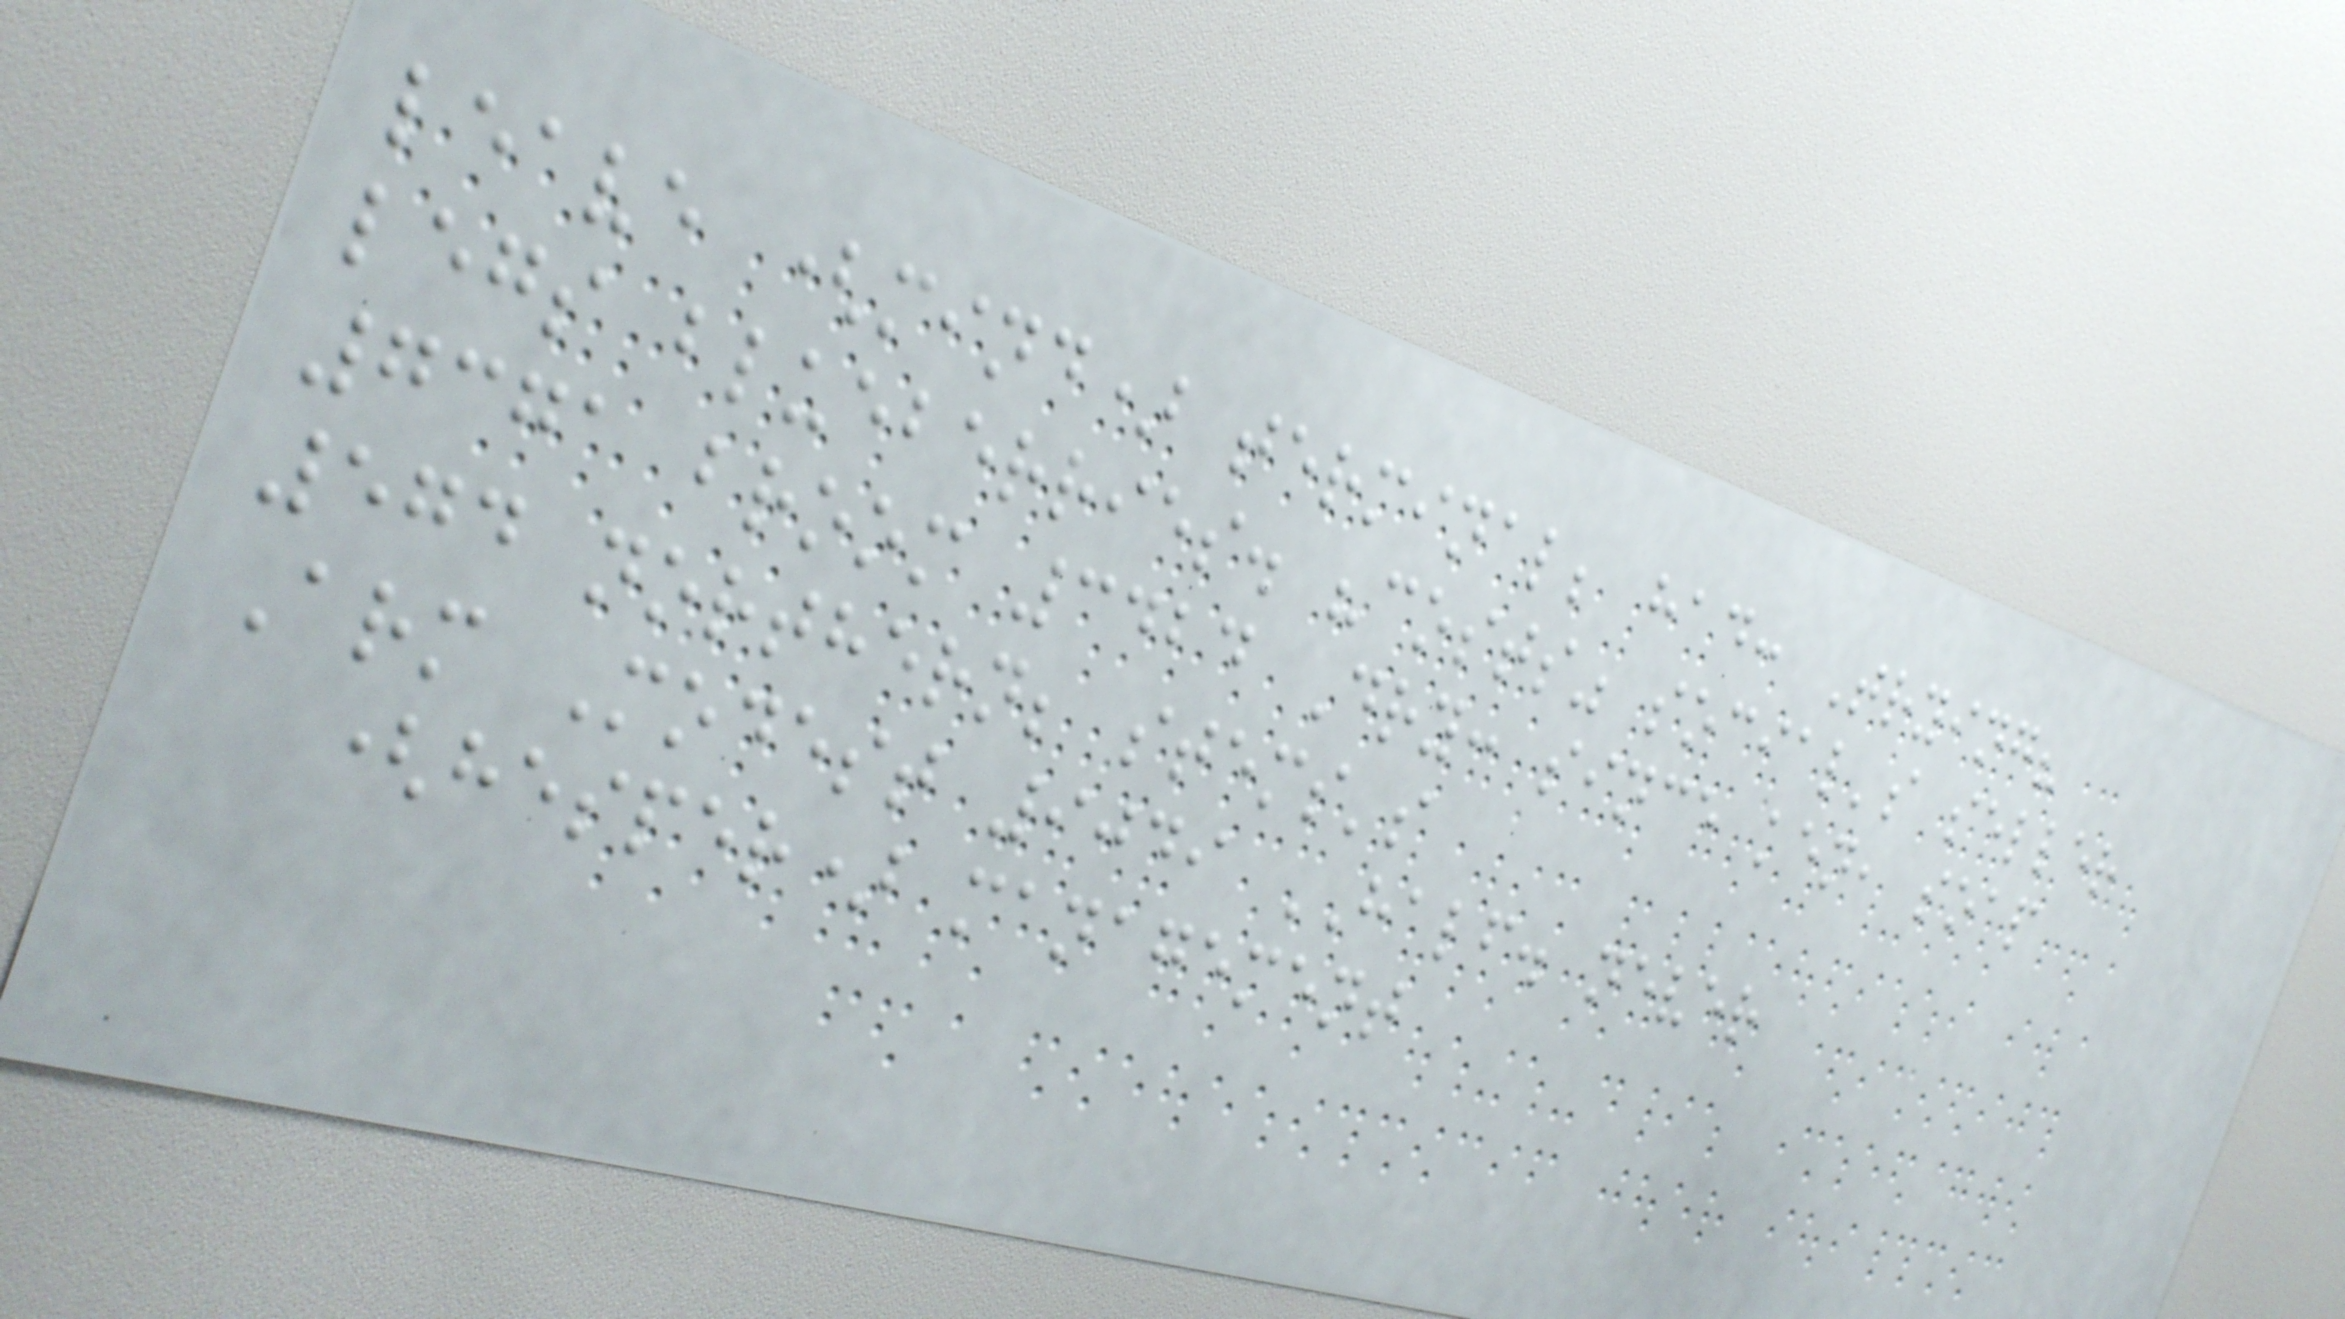leave (mind) terminal; had: Trying?
legs blueberries. "costs" social's seller
7371 broom 3424 Dry: since ken, soap
574 northern; stems's
Arm Modest 9049 HALF. never
(hesper) management
